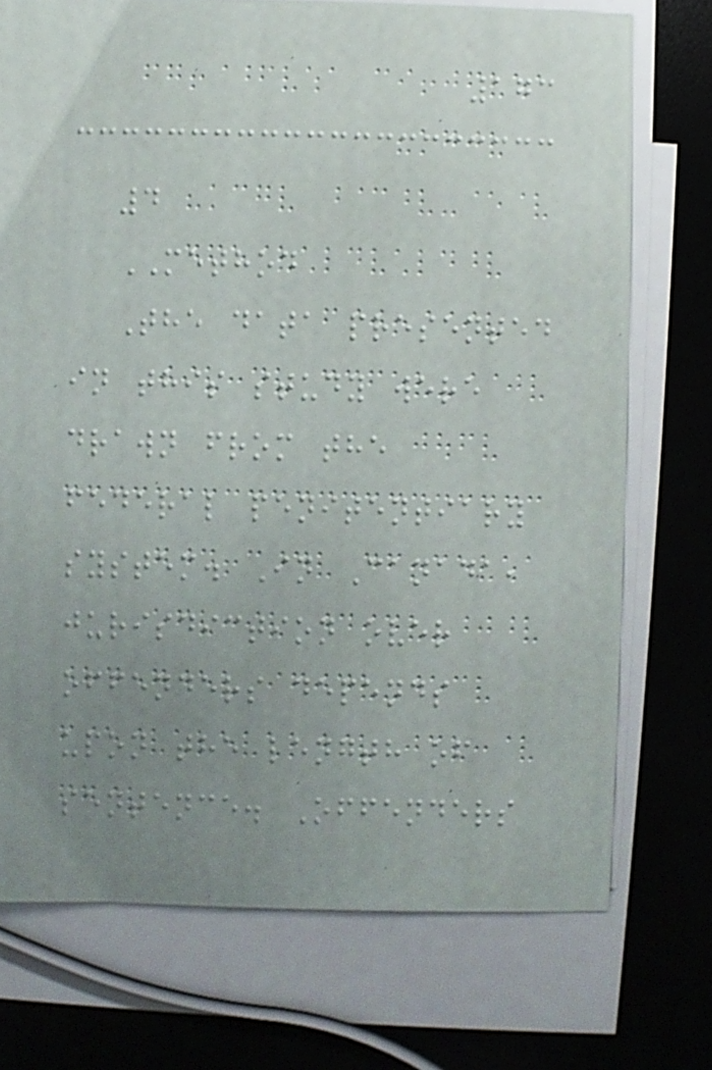173
4
METHOD
The data presented
in this study were
drawn from the
federal penitentiary
system. In Canada,
jurisdiction over
offenders depends
upon the length of
sentence. Offenders
